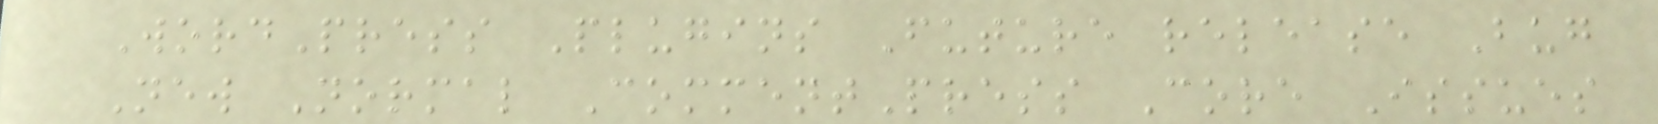WordPress Plugins Future release Bug
New Normal CommentPress Core Issues
